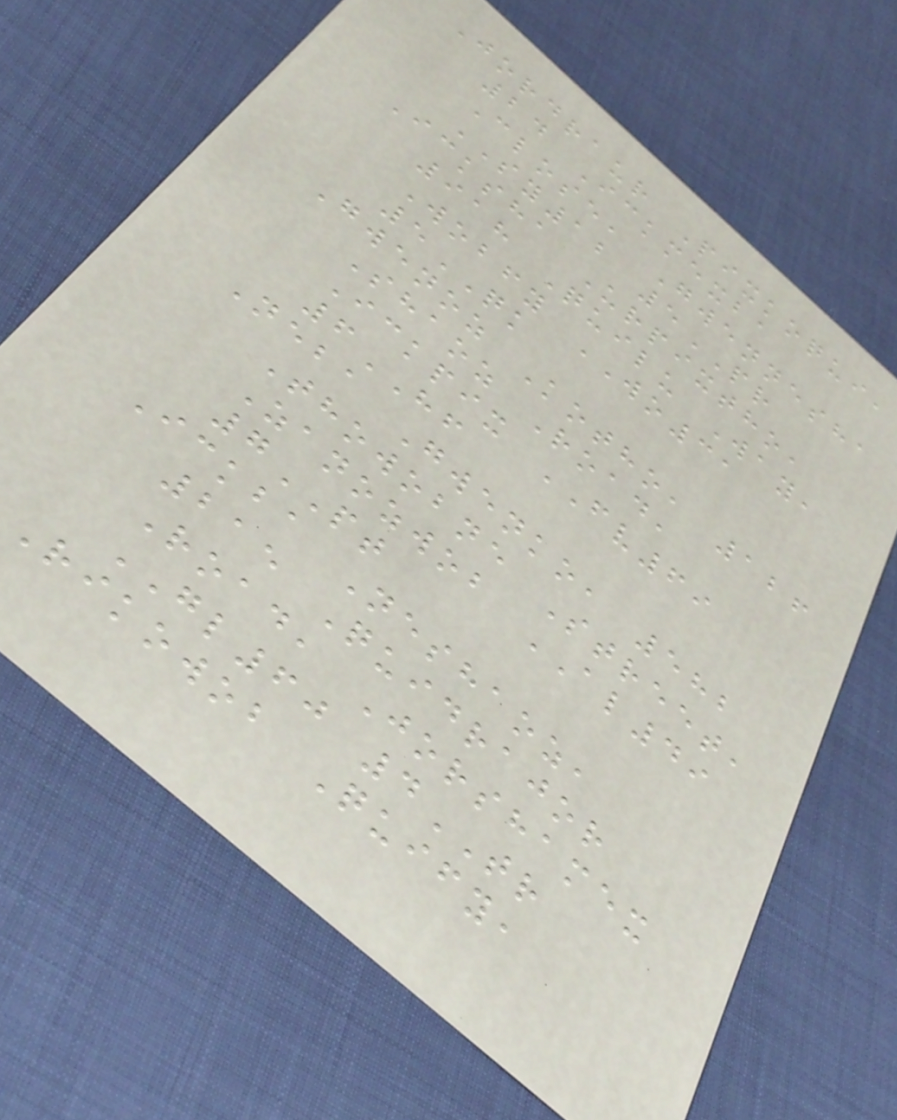Jordraur Pixkoqui,
24 Ickmexba
Close, Gwennesha
SY12 5PR
Icksha Urpixtho,
918 Quilu Way,
Wobfy WO31
5QK
Gwenoz Kotho, 126
Shaoz Road,
Ickpix FV69
6HF
Neba Gwenko, 582
Thowobne Street,
Zanozwob AL49
7PT
Ickba Neshaoz,
215 Quidrajor
Road, Jorshamex
GL60 4TR
Rikowob Quify,
